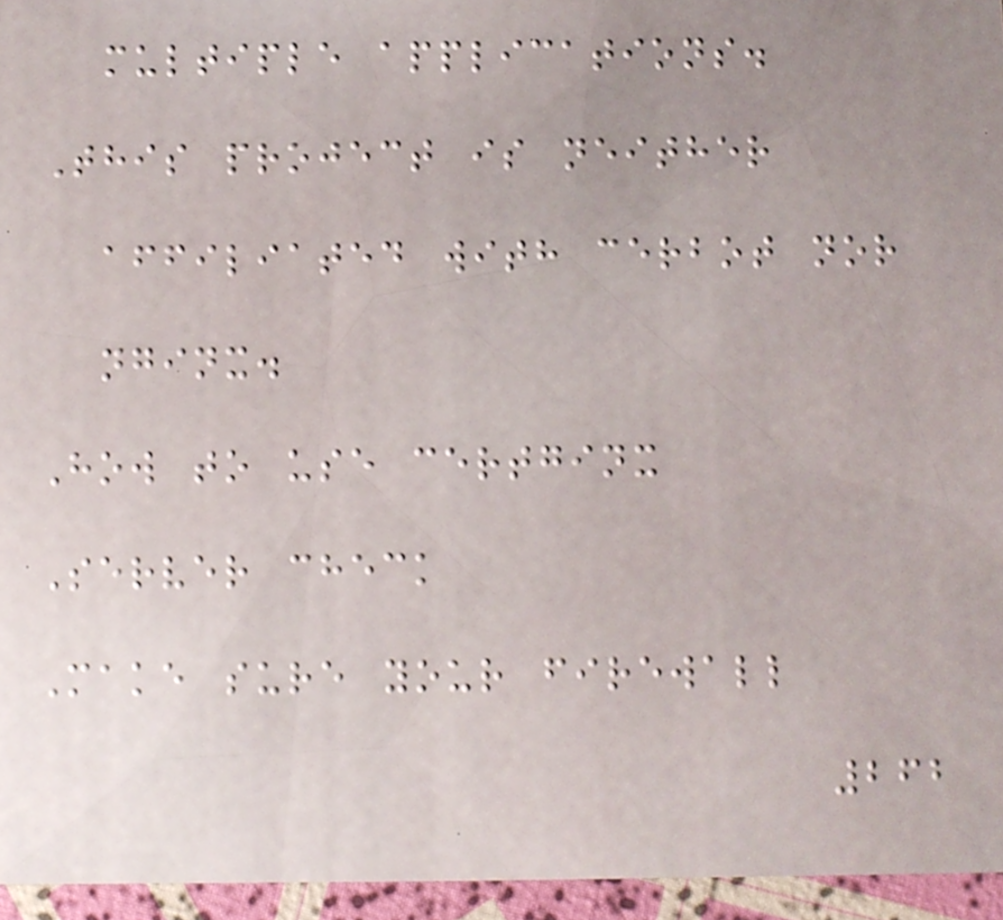multiple applications.
This project is neither
affiliated with cerbot nor
nginx.
How to use certginx
Server check
Make sure your firewall
262
